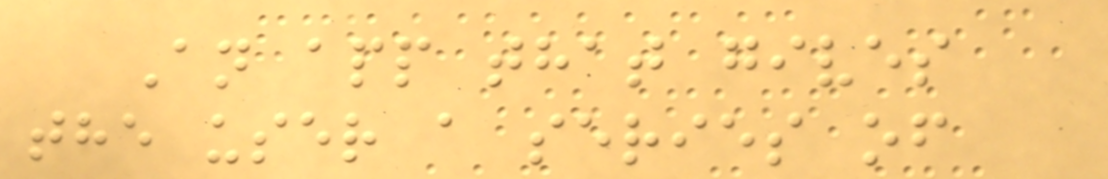An app that gives
the user a series of
